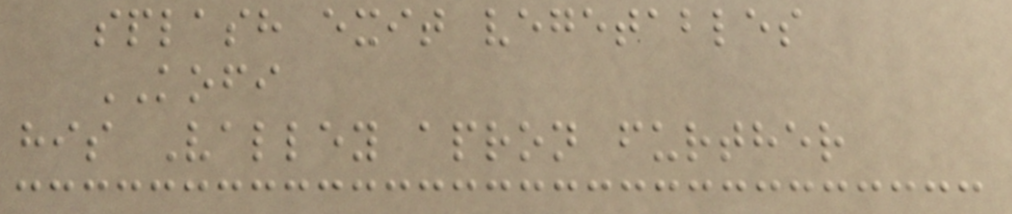splash exit vegetables
KOFI
his Valley apron further
